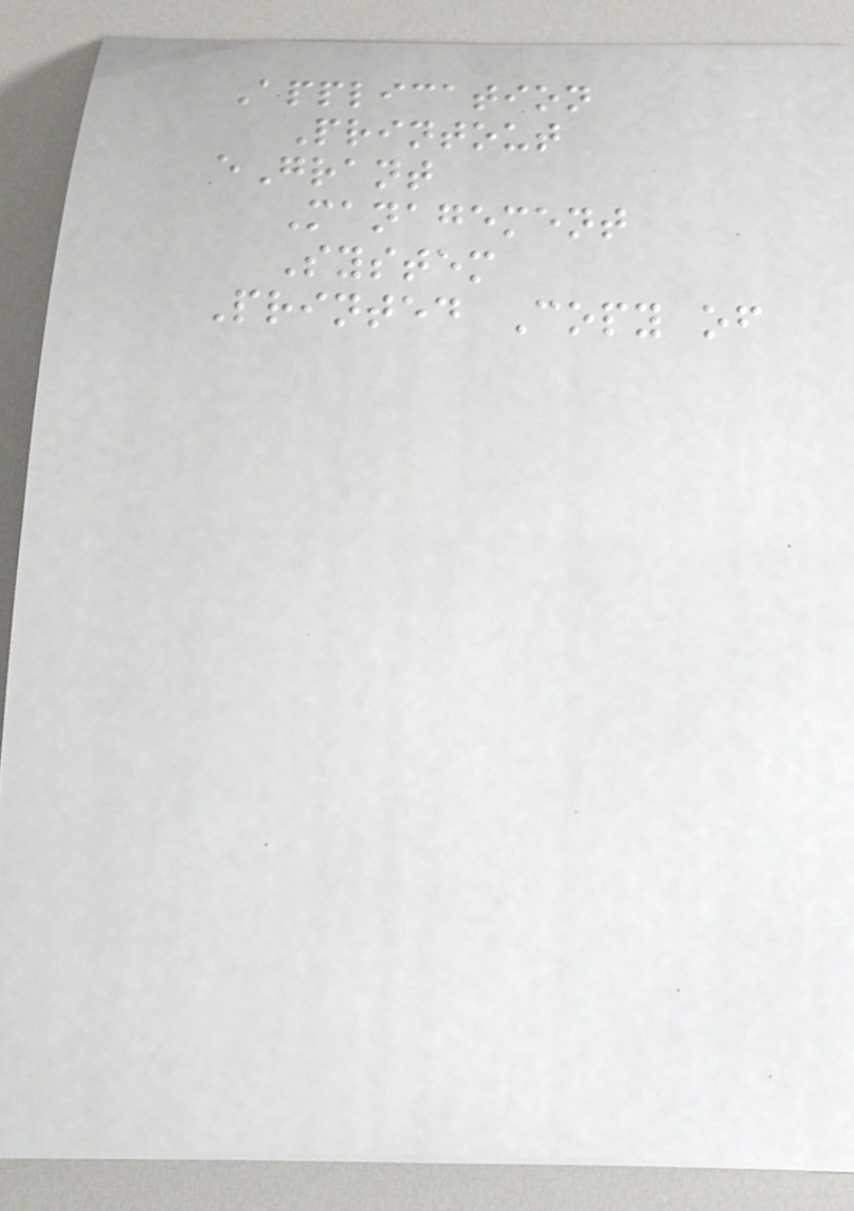Application
Printout
eGrant
Management
System
Printed Copy of
